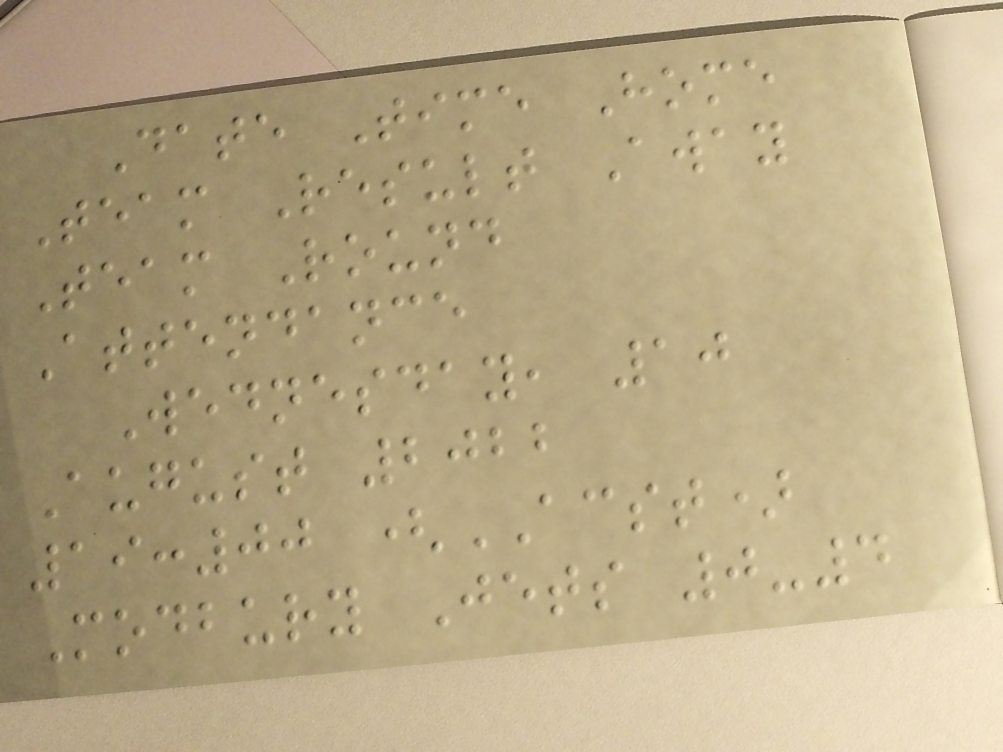Date Time Home
Team Result Away
Team Round
Attendance
Wednesday, 10
August 2022
19:00 (ACST)
Modbury Jets 0-4
